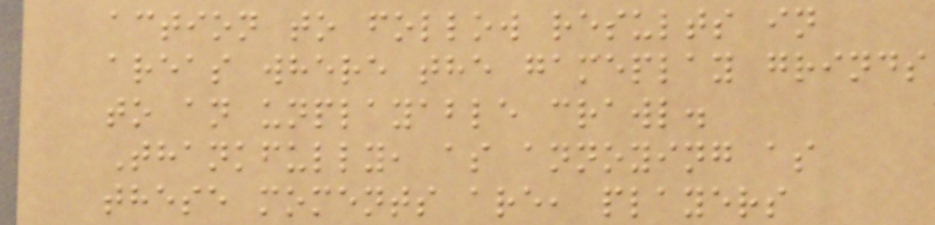action to follow results in
areas where the gameplay grinds
to an unplayable crawl.
Thankfully, as annoying as
these moments are, players
